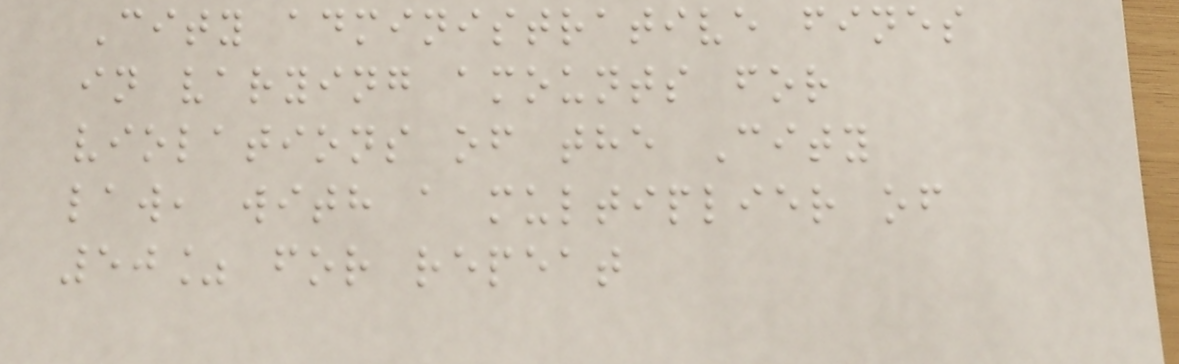City administrative fines
in varying amounts for
violations of the City
law, with a multiplier of
50% for repeat
